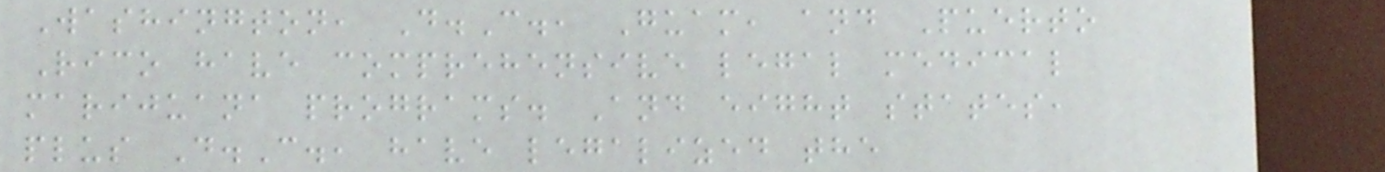Washington, D.C., Guam, and Puerto
Rico have comprehensive legal medical
marijuana programs. And eight states,
plus D.C., have legalized the
